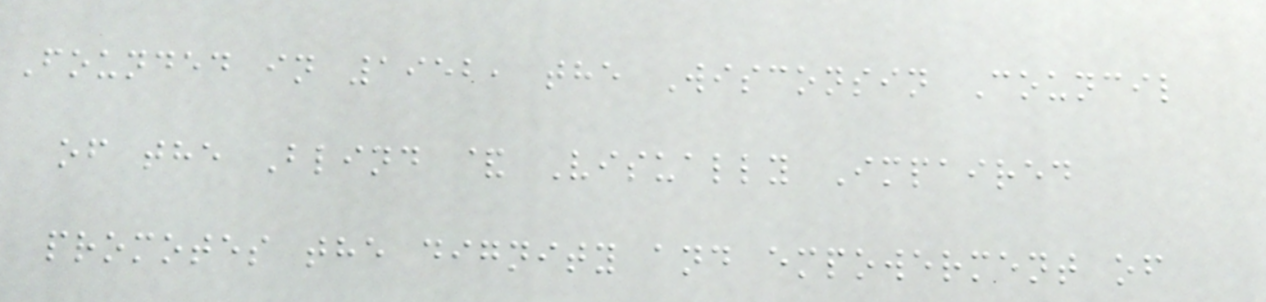Founded in 1952, the Wisconsin Council
of the Blind & Visually Impaired
promotes the dignity and empowerment of
